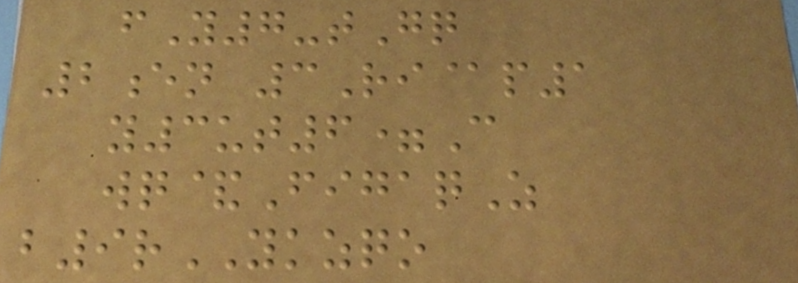fY7-tGq
2en 3Ri@p1
y3ut6=C
wq&FigaqZ
b9rYKZQO
